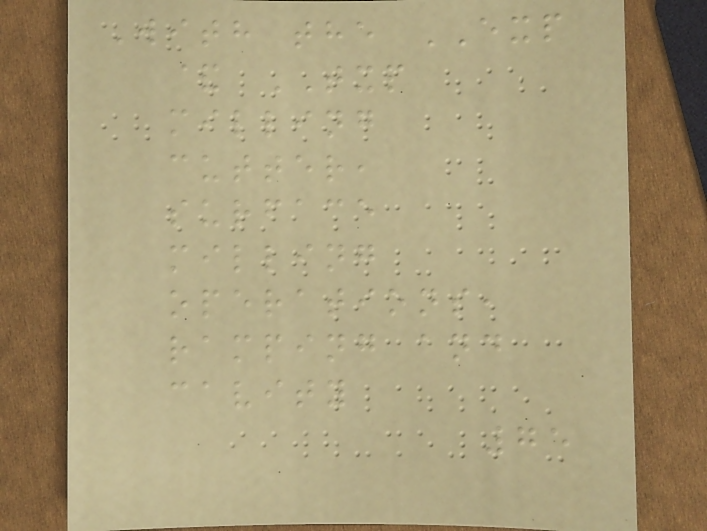With the EXP
& TXP
milling
cutter,
surface
milling
operations,
ramping and
cavity
75
